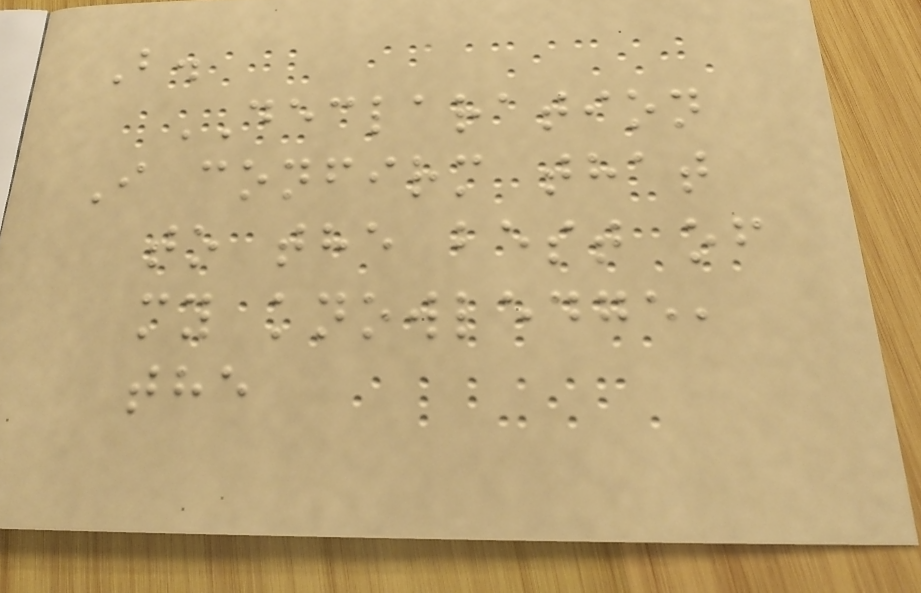B.
DECLARATION
I confirm that
to the best of
my knowledge,
the
